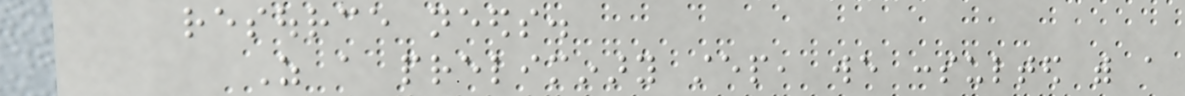resource needs.
As a preliminary step, we consulted with a
